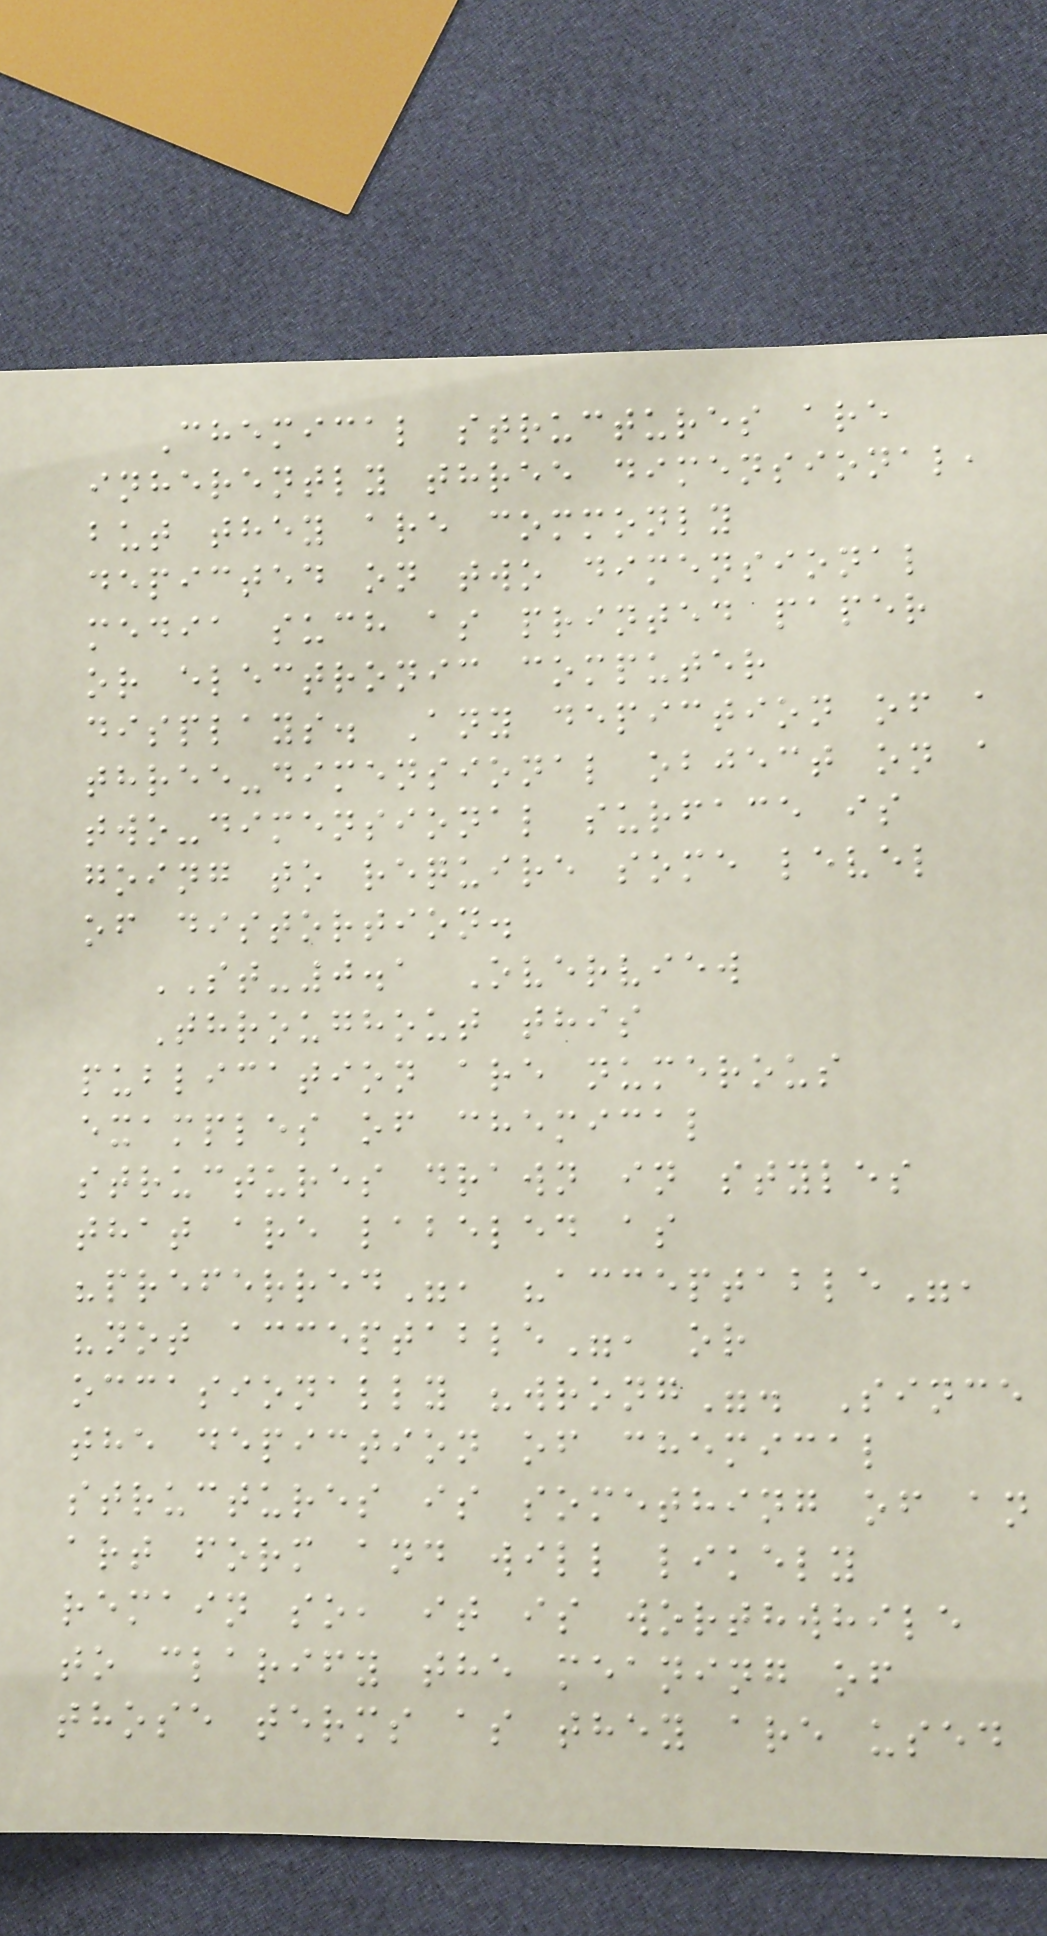Chemical structures are
inherently three dimensional,
but they are commonly
depicted on two dimensional
media such as printed paper
or electronic computer
displays. Any depiction of a
three-dimensional object on a
two-dimensional surface is
going to require some level
of distortion.
ST-0.1 Overview
Throughout this
publication are numerous
examples of chemical
structures drawn in styles
that are labeled as
"preferred", "acceptable",
"not acceptable", or
occasionally "wrong". Since
the depiction of chemical
structures is something of an
art form and will likely
remain so, it is worthwhile
to clarify the meaning of
those terms as they are used
